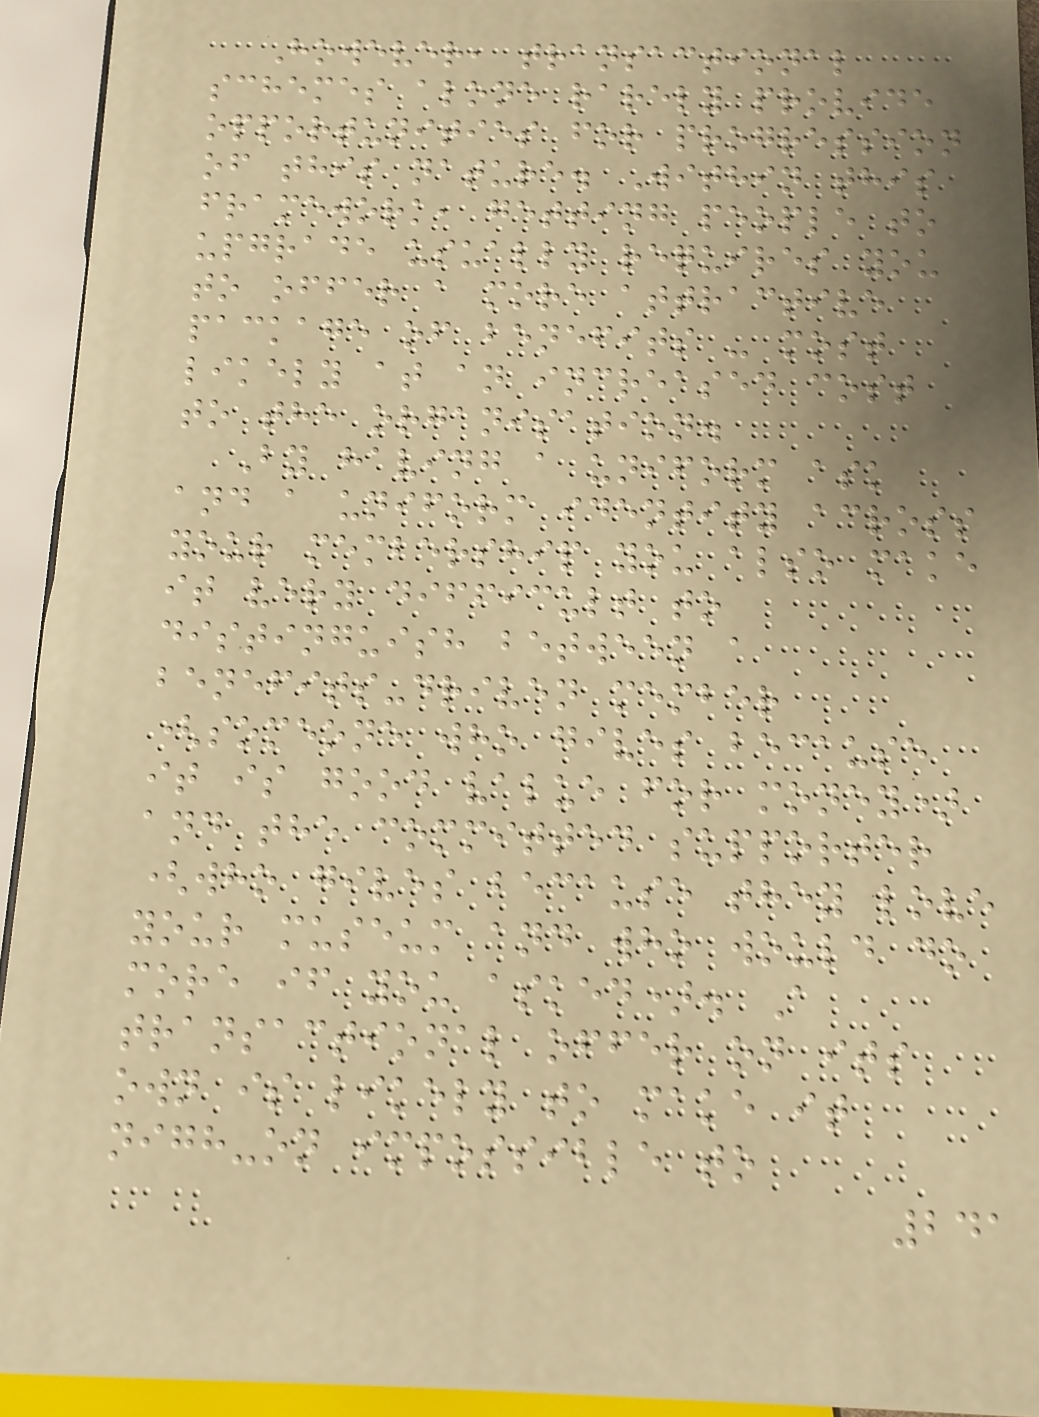However, transactional
schemes alone rarely provide
opportunities for progression
of this nature. Within this
framework, getting people to
upgrade usually requires you
to offer a more attractive
package of benefits - most
likely at an increased cost
to the organisation.
By having a uniform ask
and a uniform identity across
your membership you also make
it very difficult to
distinguish between a
benefits-driven member
(someone who gives because
it is good value for money)
and the committed supporter
(who gives because they love
your museum and who would do
more if you asked). A
transactional offer on its
own is likely to make it
nigh-on impossible to
241
